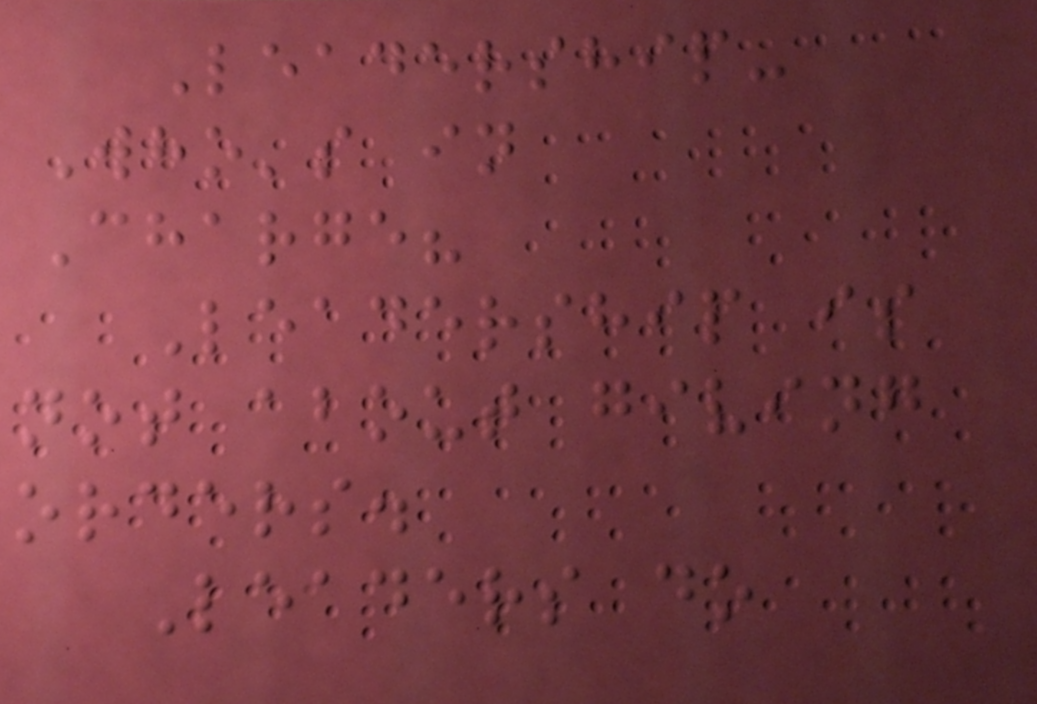Leadership-
Who's in
Charge?
Leadership is
not about giving
orders.
Leaders do
